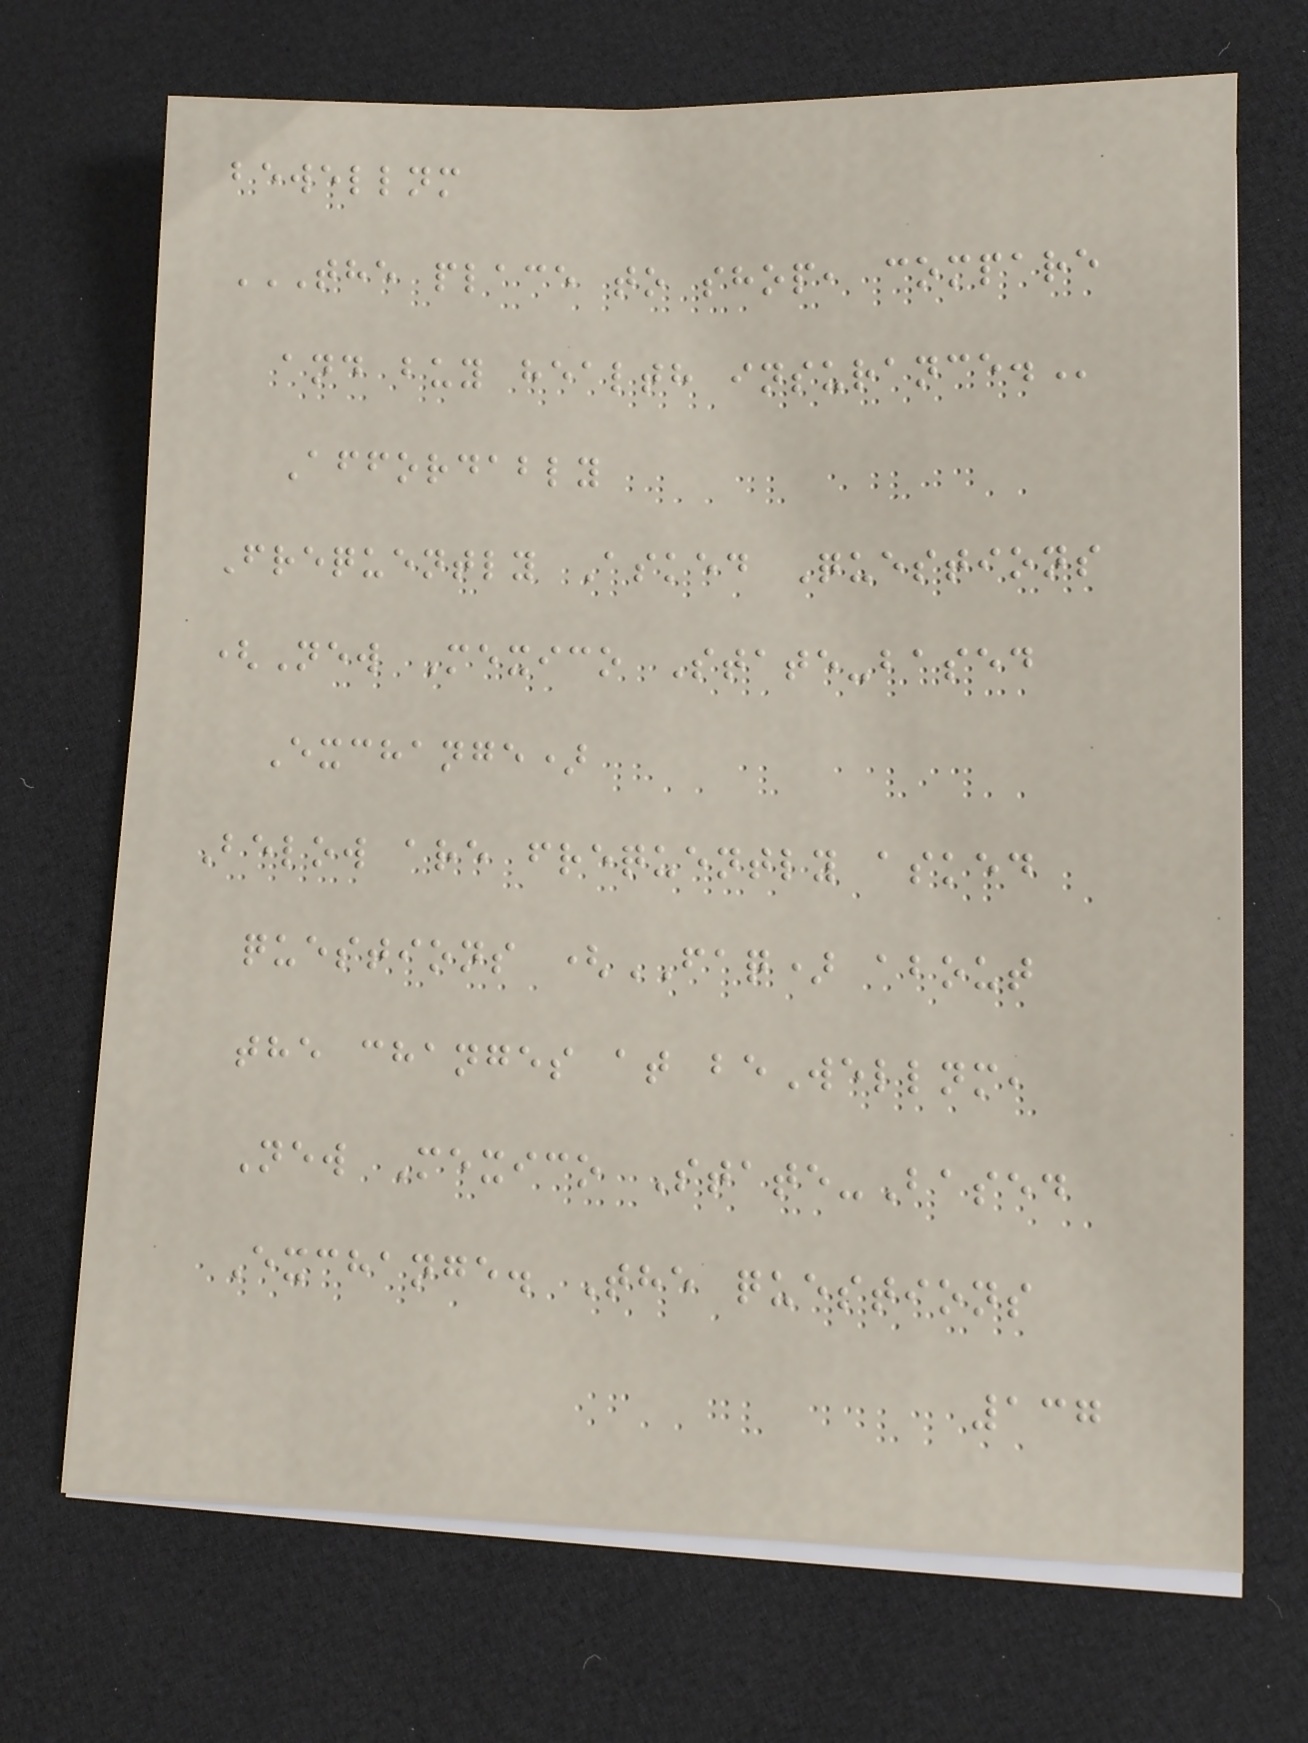bewellnm
THE PLACE TO SHOP, COMPARE
AND BUY HEALTH INSURANCE.
Affordably
Frequently Asked Questions
(New Mexico State-based
Exchange)
Below are frequently asked
questions (FAQ) about
the changes at beWellnm,
New Mexico State-Based
Exchange. The questions
137
